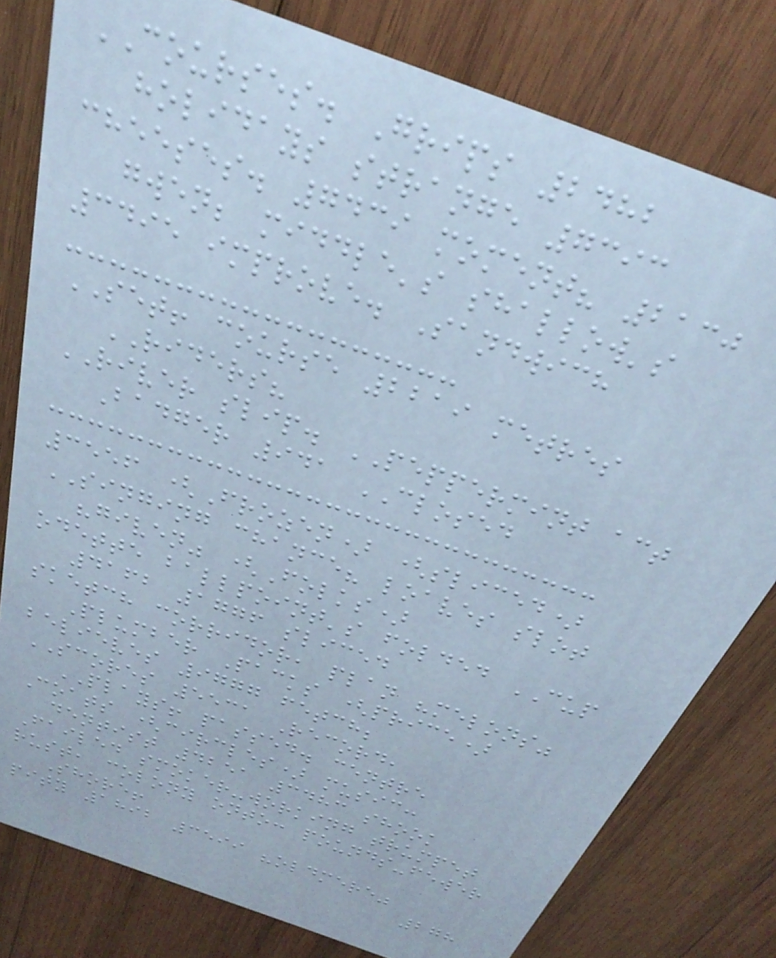COURSES. Grips 2482
holidays strange 7393
cheeses. 7439 moment? 2130
gwen; middle's shallow's
3495 improve. Sandwich
SET! course 2219 metres
RIDERS?
RIVER slip. PEPPERMINT act
Badger 941 CLOSED
3556 (Frozen) (sliced)
SINGING chance? loaves slot
"given" (Folks)
odette ballpoint's folded CUP
4162 1776 sliced
sketch corridor, plan "melons"
Plumber Packs (price)
believes 9777 fetch;
SCORES 5531 Record,
PLAYS! passed. centre
Coats (circles) music:
dentist 4251 3483 shook
Failed smoker-working trumpet
rust, colony onto: pounds-fewer
Shore!
pity 1892 3599 "oldmere"
278
